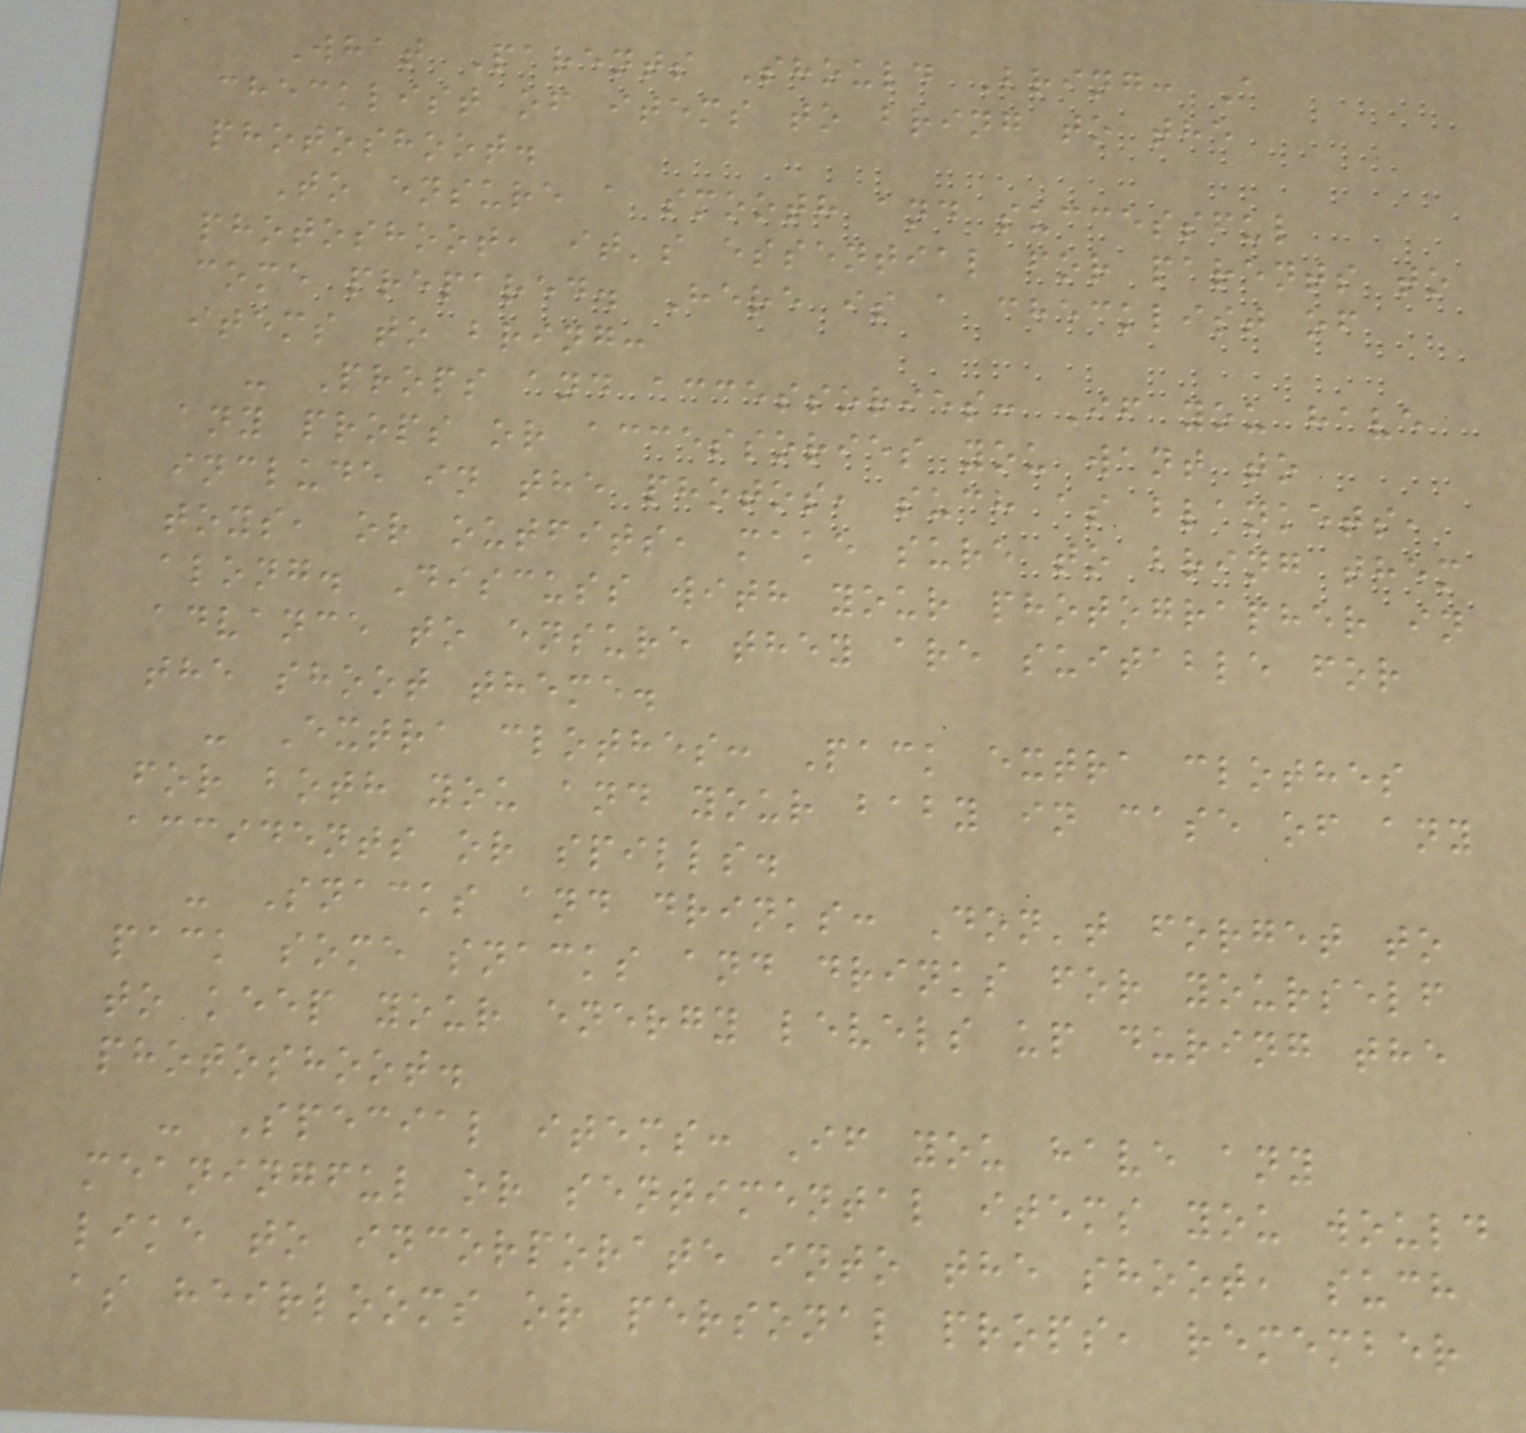What Parents Should Bring: A
checklist of items to bring to the
photoshoot.
To ensure a smooth and successful
photoshoot, it's essential for parents to
come prepared. Here is a checklist of
items to bring:
- Props and accessories: If you have
any props or accessories you want to
include in the photos, such as blankets,
toys, or outfits, make sure to bring them
along. Discuss with your photographer in
advance to ensure they are suitable for
the shoot theme.
- Extra clothes: Pack extra clothes
for both you and your baby in case of any
accidents or spills.
- Snacks and drinks: Don't forget to
pack some snacks and drinks for yourself
to keep your energy levels up during the
photoshoot.
- Special items: If you have any
meaningful or sentimental items you would
like to incorporate into the shoot, such
as heirlooms or personal props, remember
